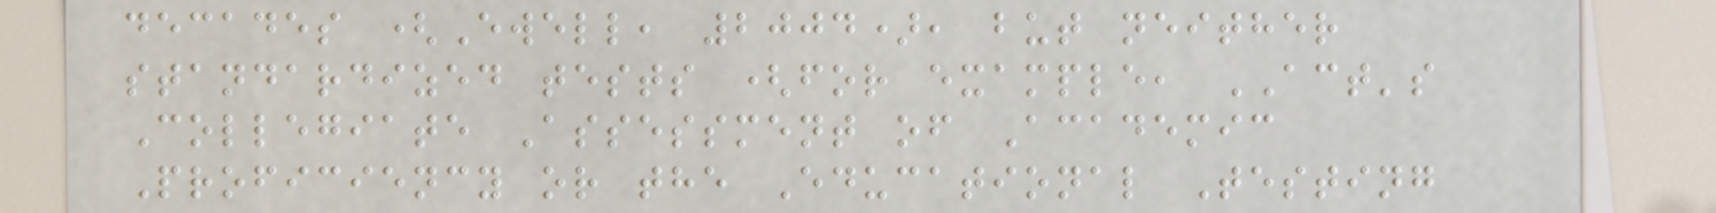decades (Ewell, 2004), but neither
standardized tests (for example, ACT's
Collegiate Assessment of Academic
Proficiency or the Educational Testing
